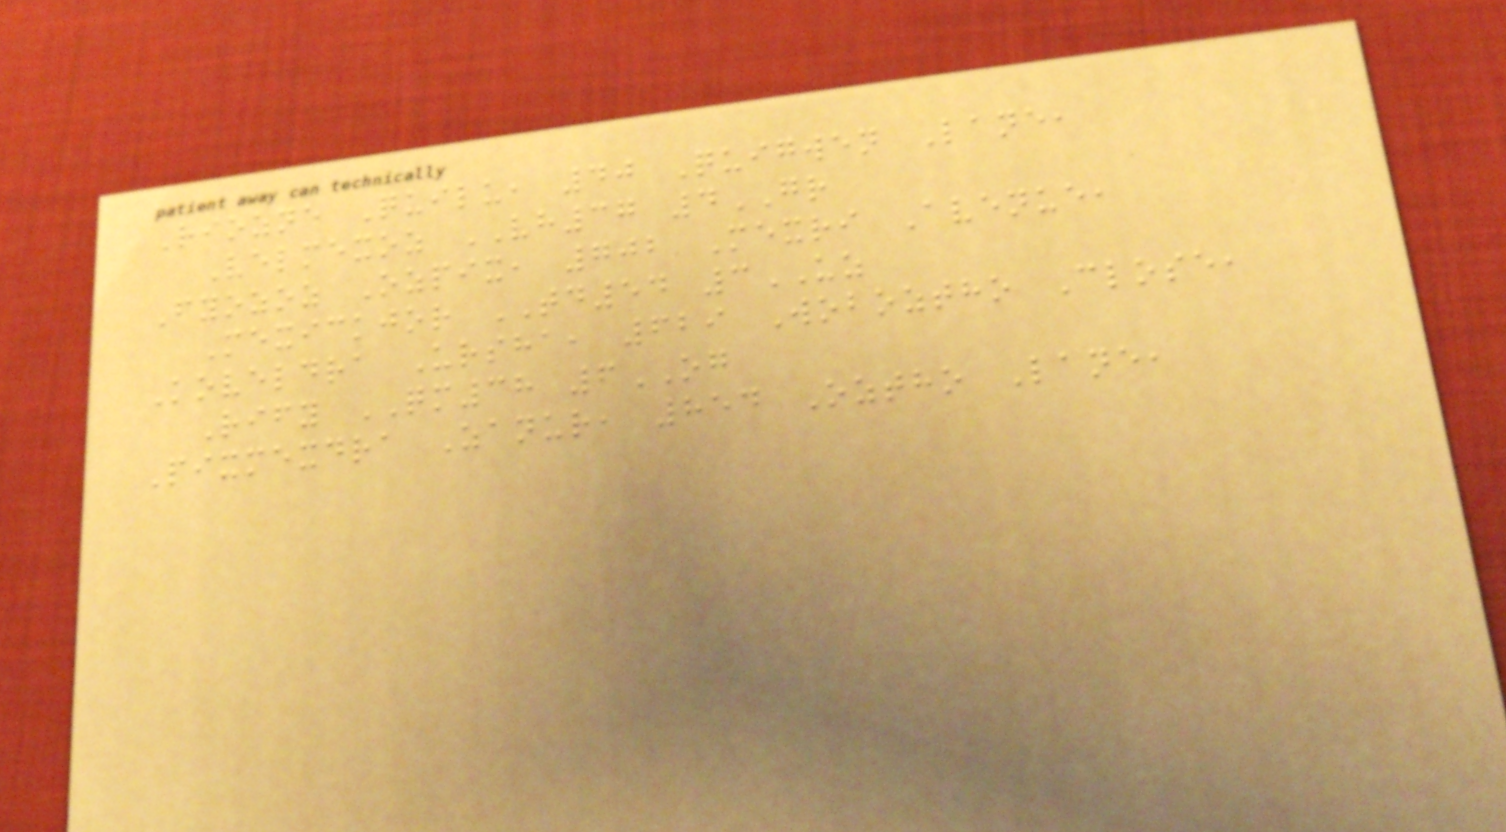Riozne Quilu, 40 Quigwen Lane,
Velmexoz VH37 4GR
Fyozoz Ozpix, 702 Mexri Avenue,
Mexickjor TD54 3UZ
Koveldra Ursha, 629 Woboztho Close,
Rify QM38 6OG
Pixmexdra Zanur, 854 Oztho Lane,
